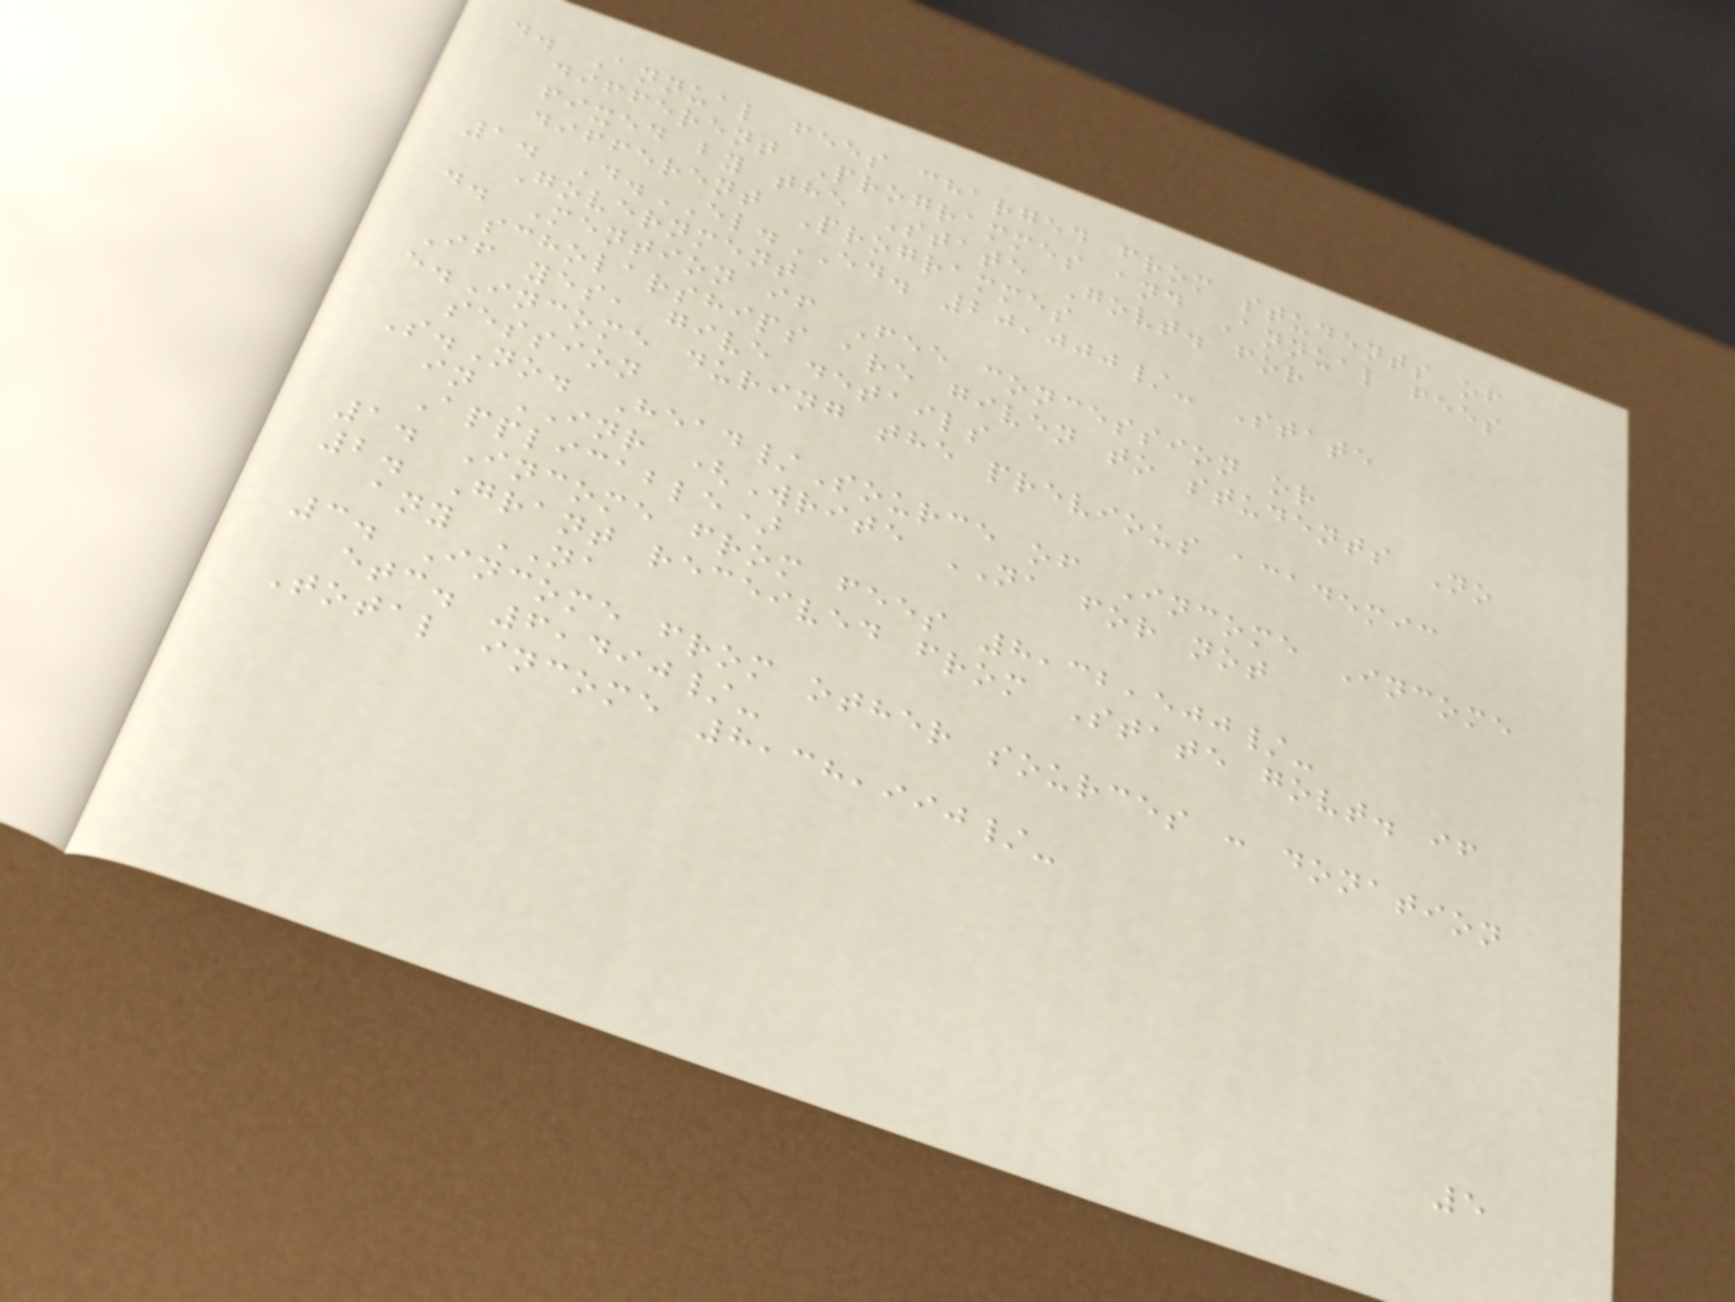d. Annual fees charged from students of
different Programmes and Annual fees
fixed by the State Govt. for
different Programmes
1. D.EL.ED. 20,000/- State
Government
d. Mention if Fee concession or
scholarships are given to students No
If yes, give details
e.Income during the previous academic
session
S.No. Head/Source of Income Income
in INR (Write NA for not
Applicable)
1. Income from fees 8,32,500/-
2. Grant received from State govt. if
any NA
3. Income from other sources : donation
etc. 6,490/-
Total income 8,38,990/-
5
